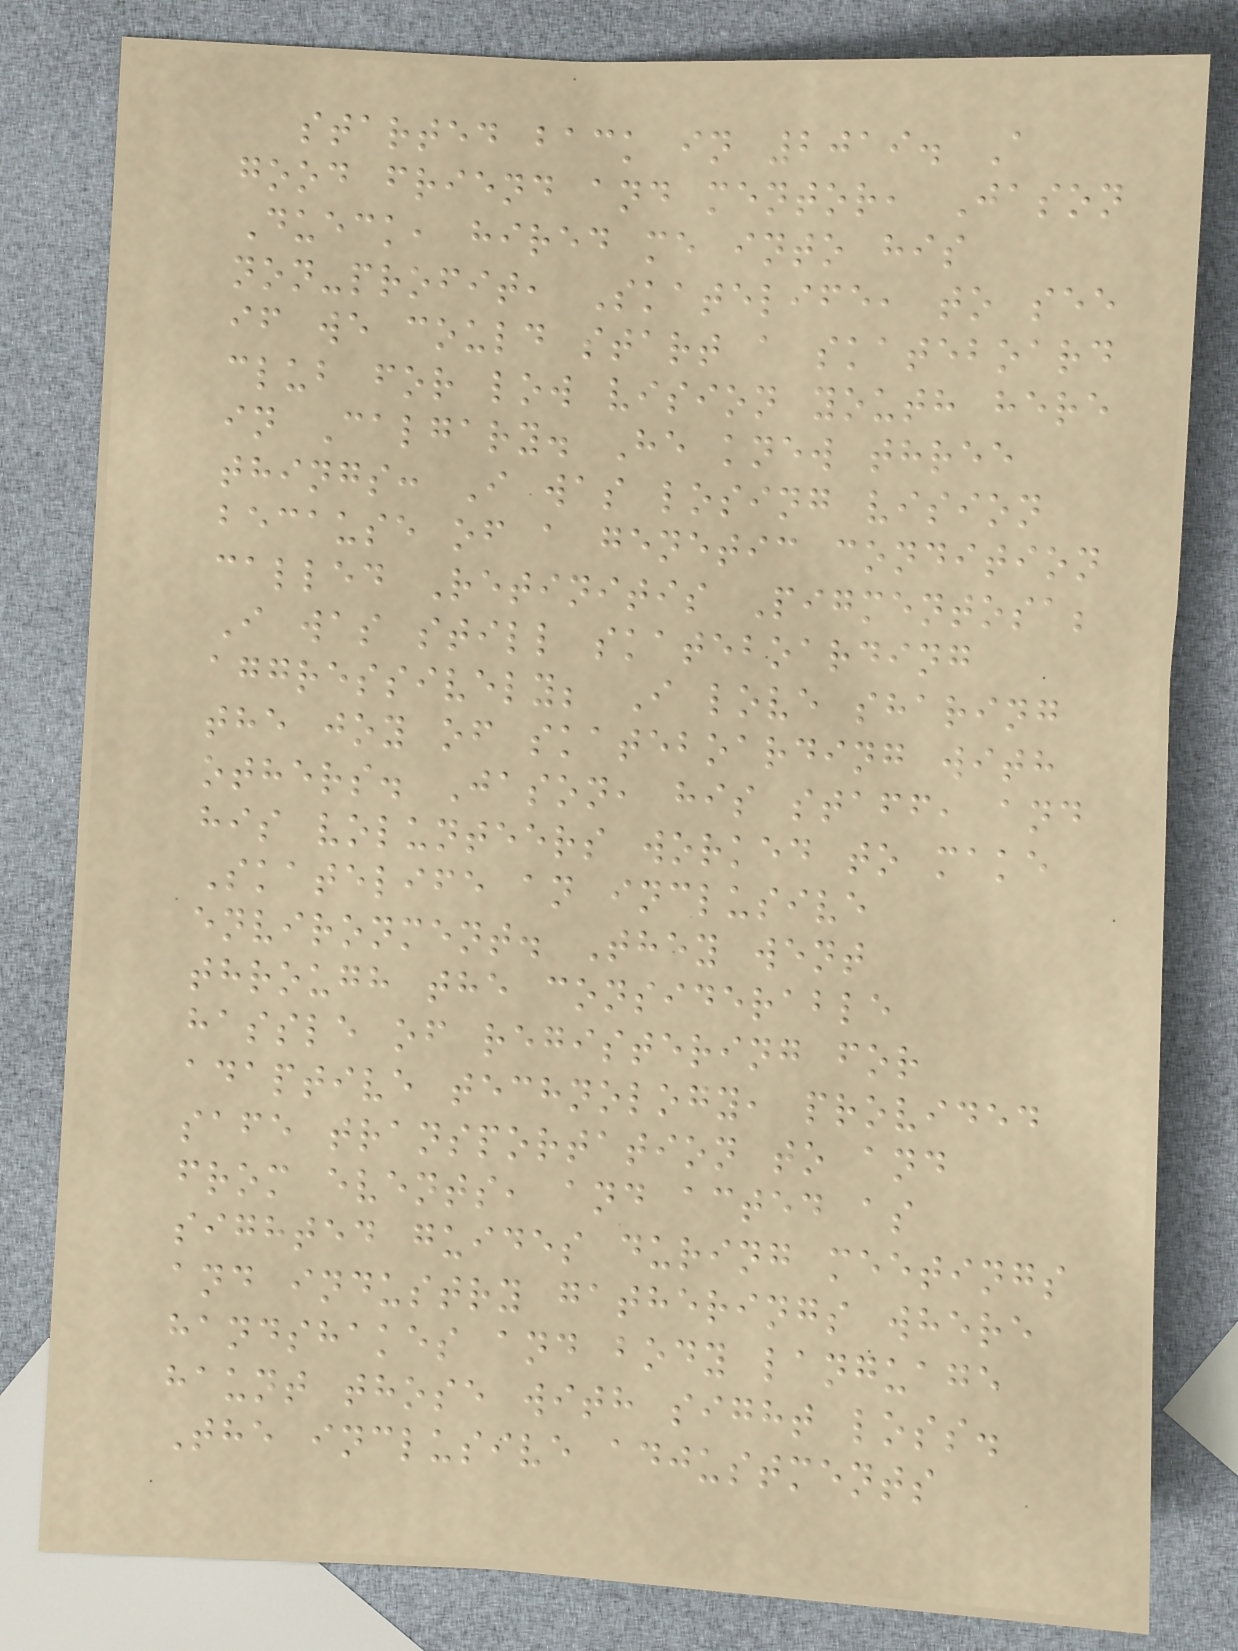started back in 2019. A
good friend and mentor, Jason
Dueck, hired me into his
non-profit, Skatelife, to see
if we could start a skateboard
club for low vision youth here
in Calgary. He knew three
things: I was losing vision
because of a genetic condition
called Retinitis Pigmentosa;
I was still skateboarding
aggressively; I love sharing
the joy of skateboarding with
others. Jason, his staff, and
his volunteers worked to make
Skatelife an inclusive
environment. They went
through the considerable
hassle of registering for
adaptive technology, provided
safe transportation to and
from events, and acted as
sighted guides during meetings
and industry gatherings where
handshakes and body language
haunt those with sight loss.
The inclusive adjustments
